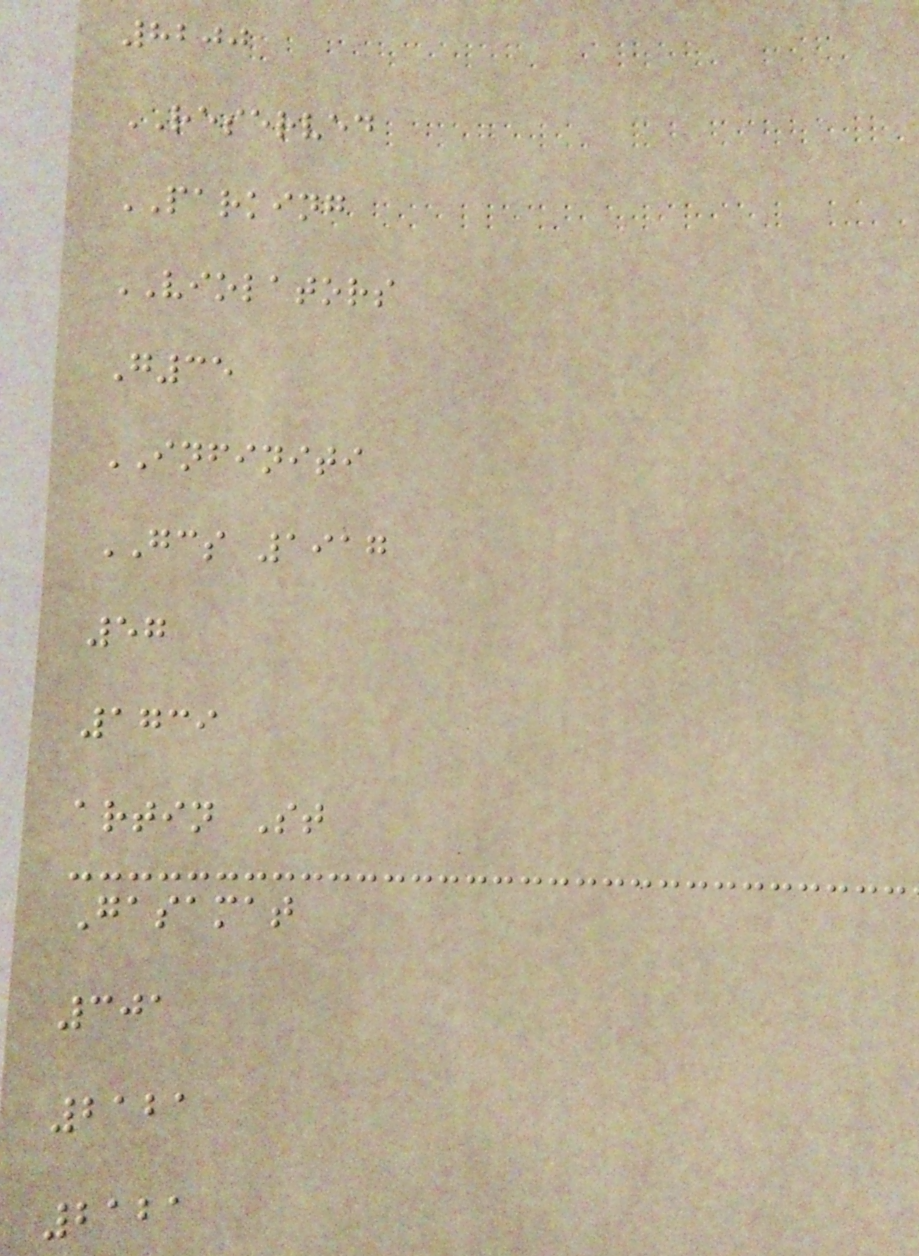8200
RESERVED
PARKING
VIOLATORS
G35
INFINITI
GCS 1917
57
1739
artin St
Gasamat
301
2121
2121
